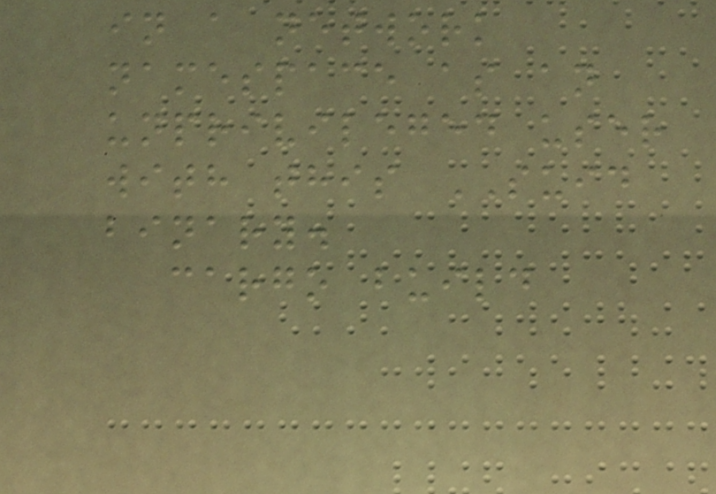in a network
namespace as an
unprivileged user
with this SUID
binary.
cargo build
